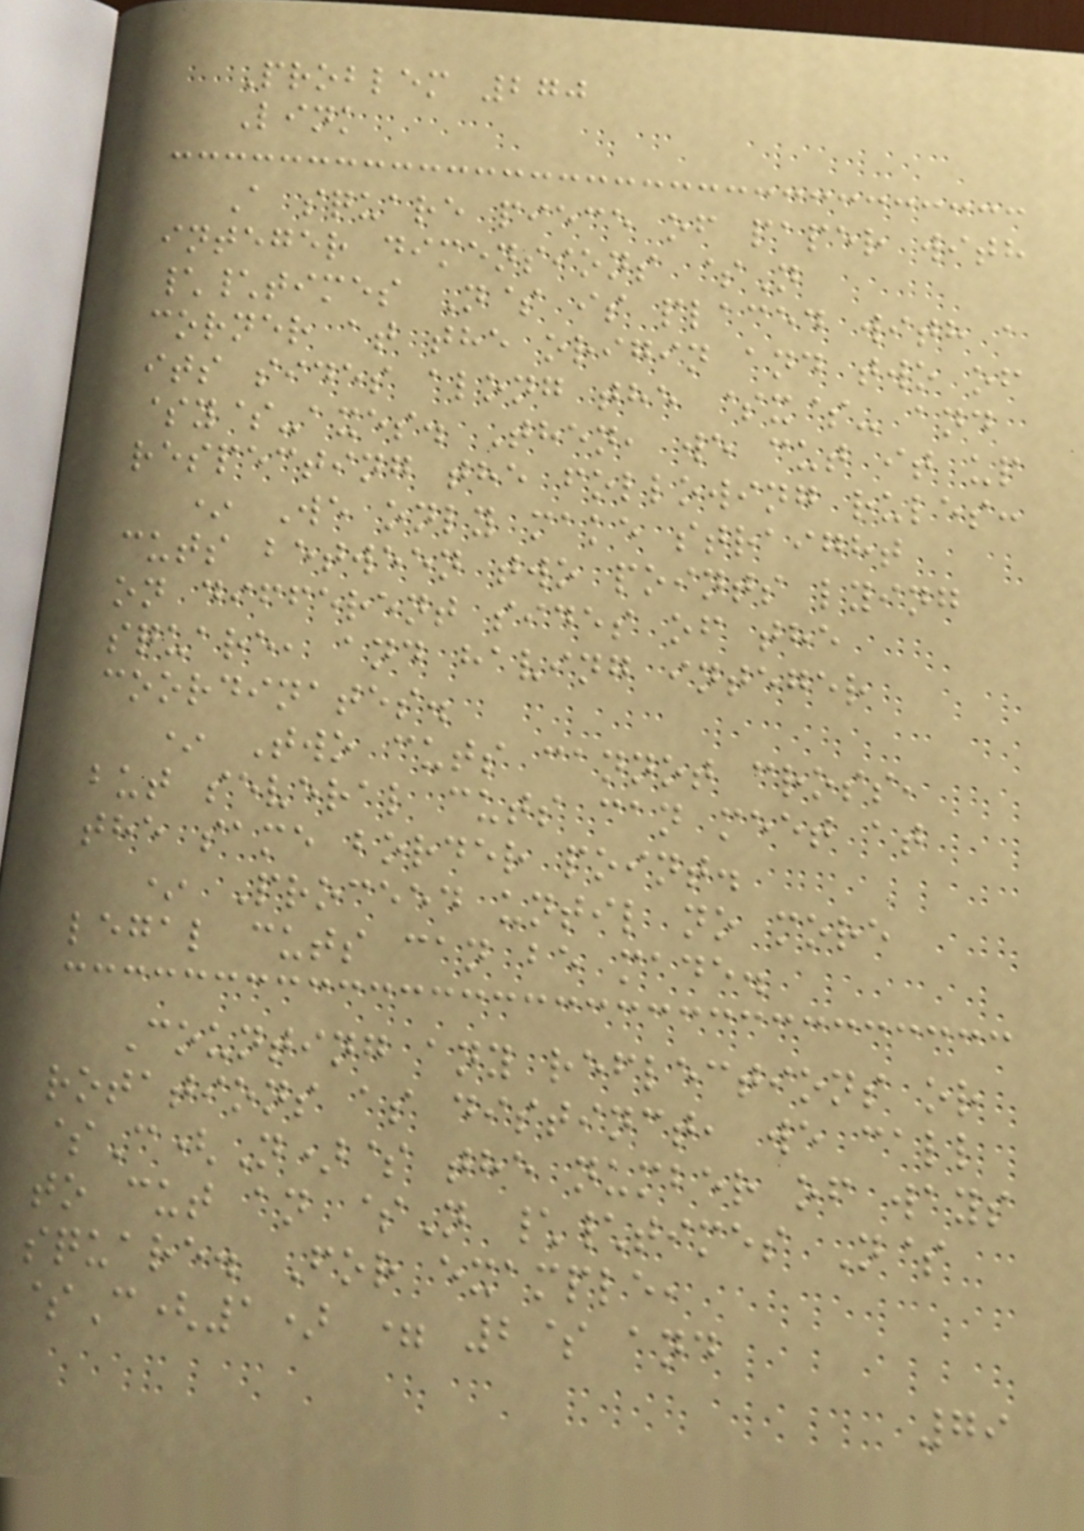Problem 270
Link
A square piece of paper with
integer dimensions $N
\\times N$ is placed with a
corner at the origin and two of
its sides along the $x$- and
$y$-axes. Then, we cut it up
respecting the following rules:
* We only make straight
cuts between two points lying
on different sides of the
square, and having integer
coordinates.
* Two cuts cannot cross,
but several cuts can meet at
the same border point.
* Proceed until no more
legal cuts can be made.
Counting any reflections or
rotations as distinct, we call
$C(N)$ the number of ways
to cut an $N \\times N$
square. For example,
$C(1) = 2$ and
79
